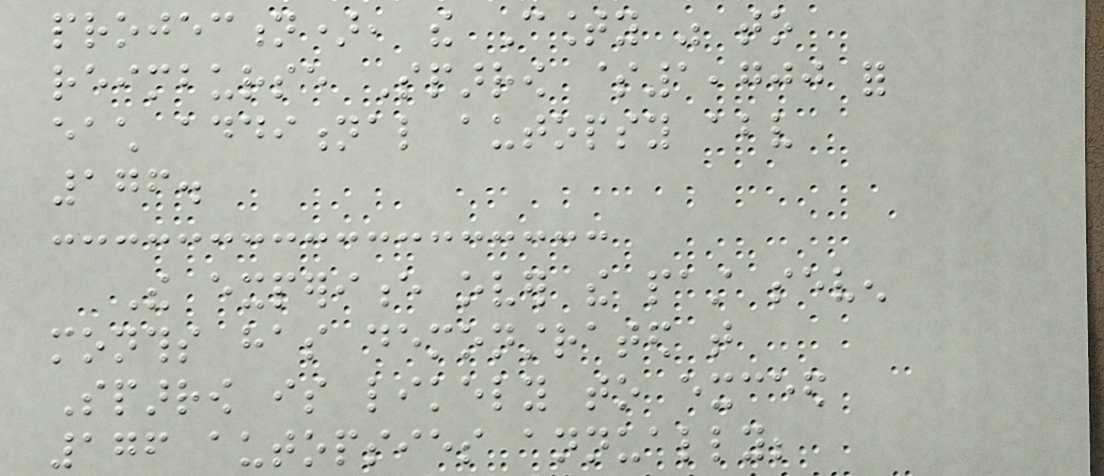projection), the County was to
reimburse Sparrow $1,700 for
each additional autopsy above
176.
The experience over the past seven
months has demonstrated that
Sparrow is likely to exceed
176 autopsies annually;
